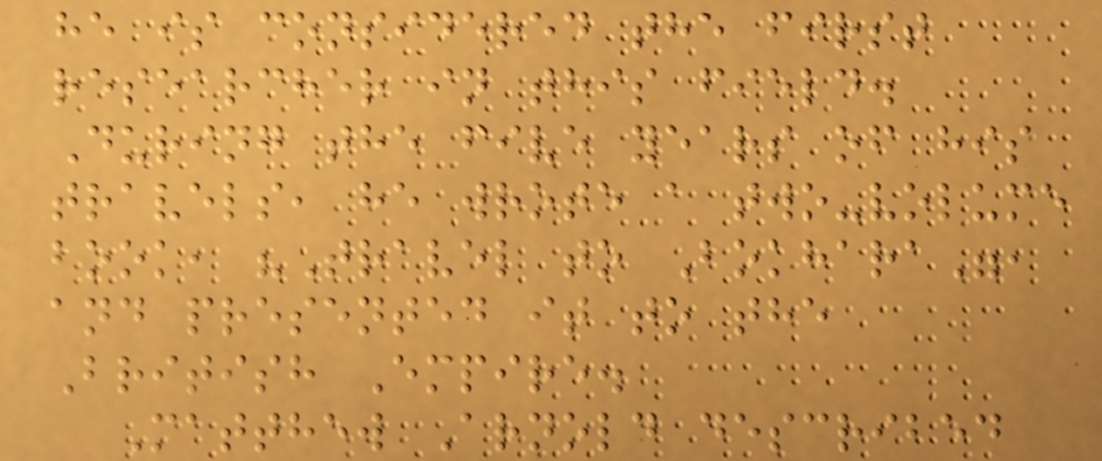he is considered the first
researcher in this field.
During the five years of his
travels, he wrote a two-volume
book, "Travel to Bokhara",
and presented it to the
British Empire.
Matthew Arnold described
